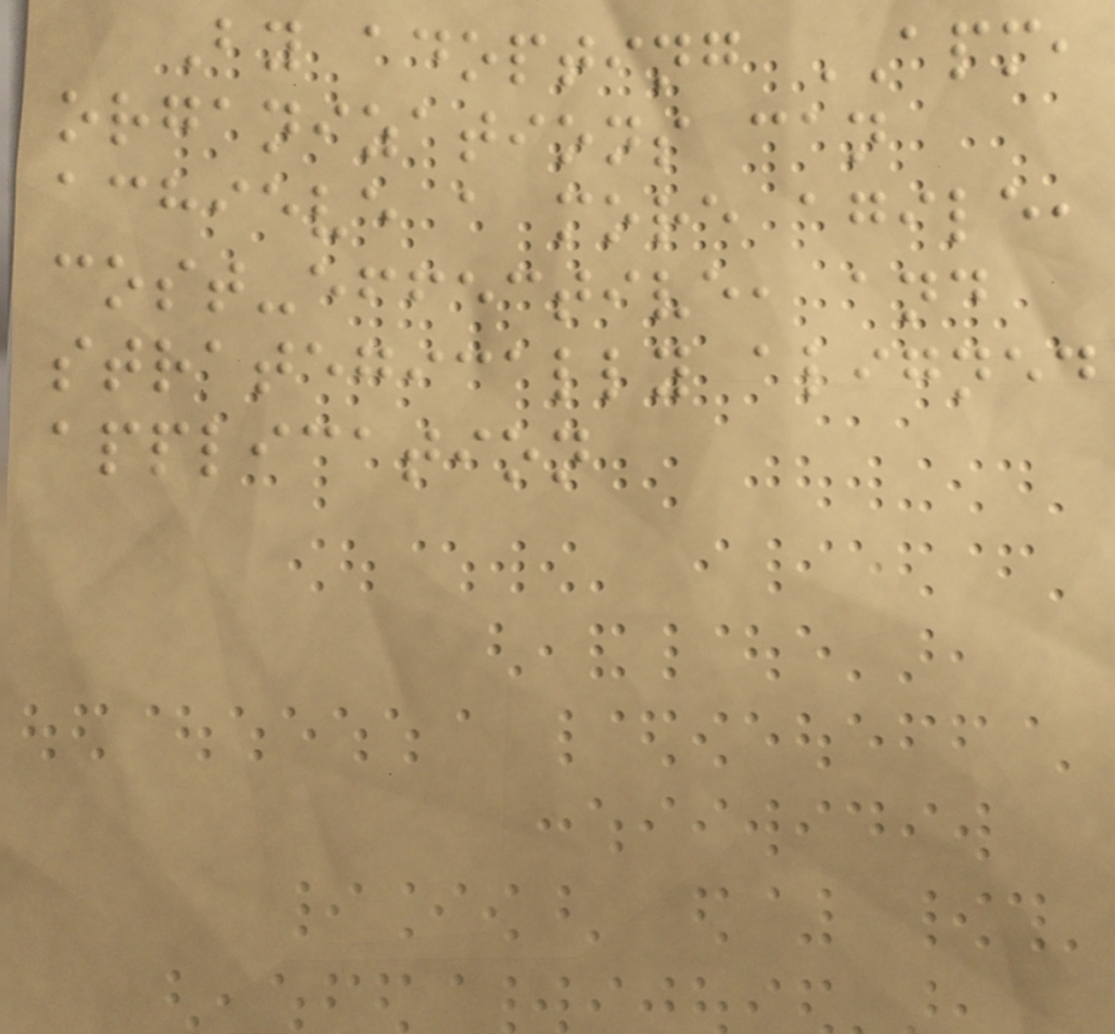By adopting APM,
organizations can
achieve a more agile,
cost-effective, and
strategically aligned
application
